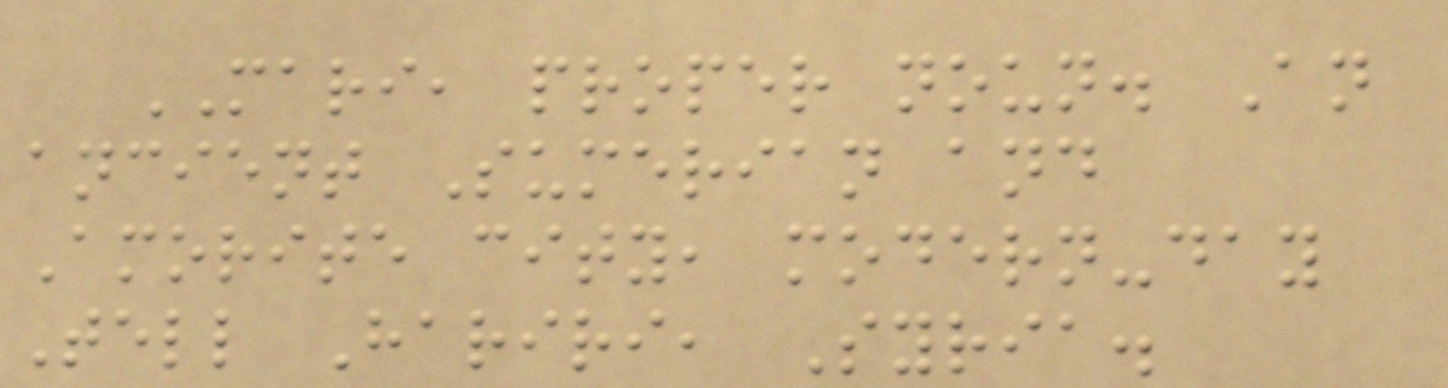MARI, proper noun. An
ancient Sumerian and
Amorite city, modern-day
Tell Hariri, Syria.
